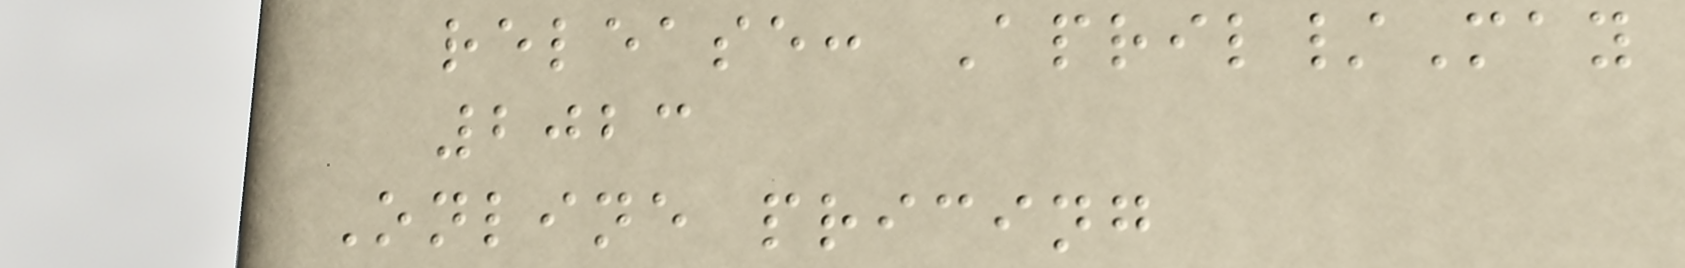release: April/May
2023
Online pricing
